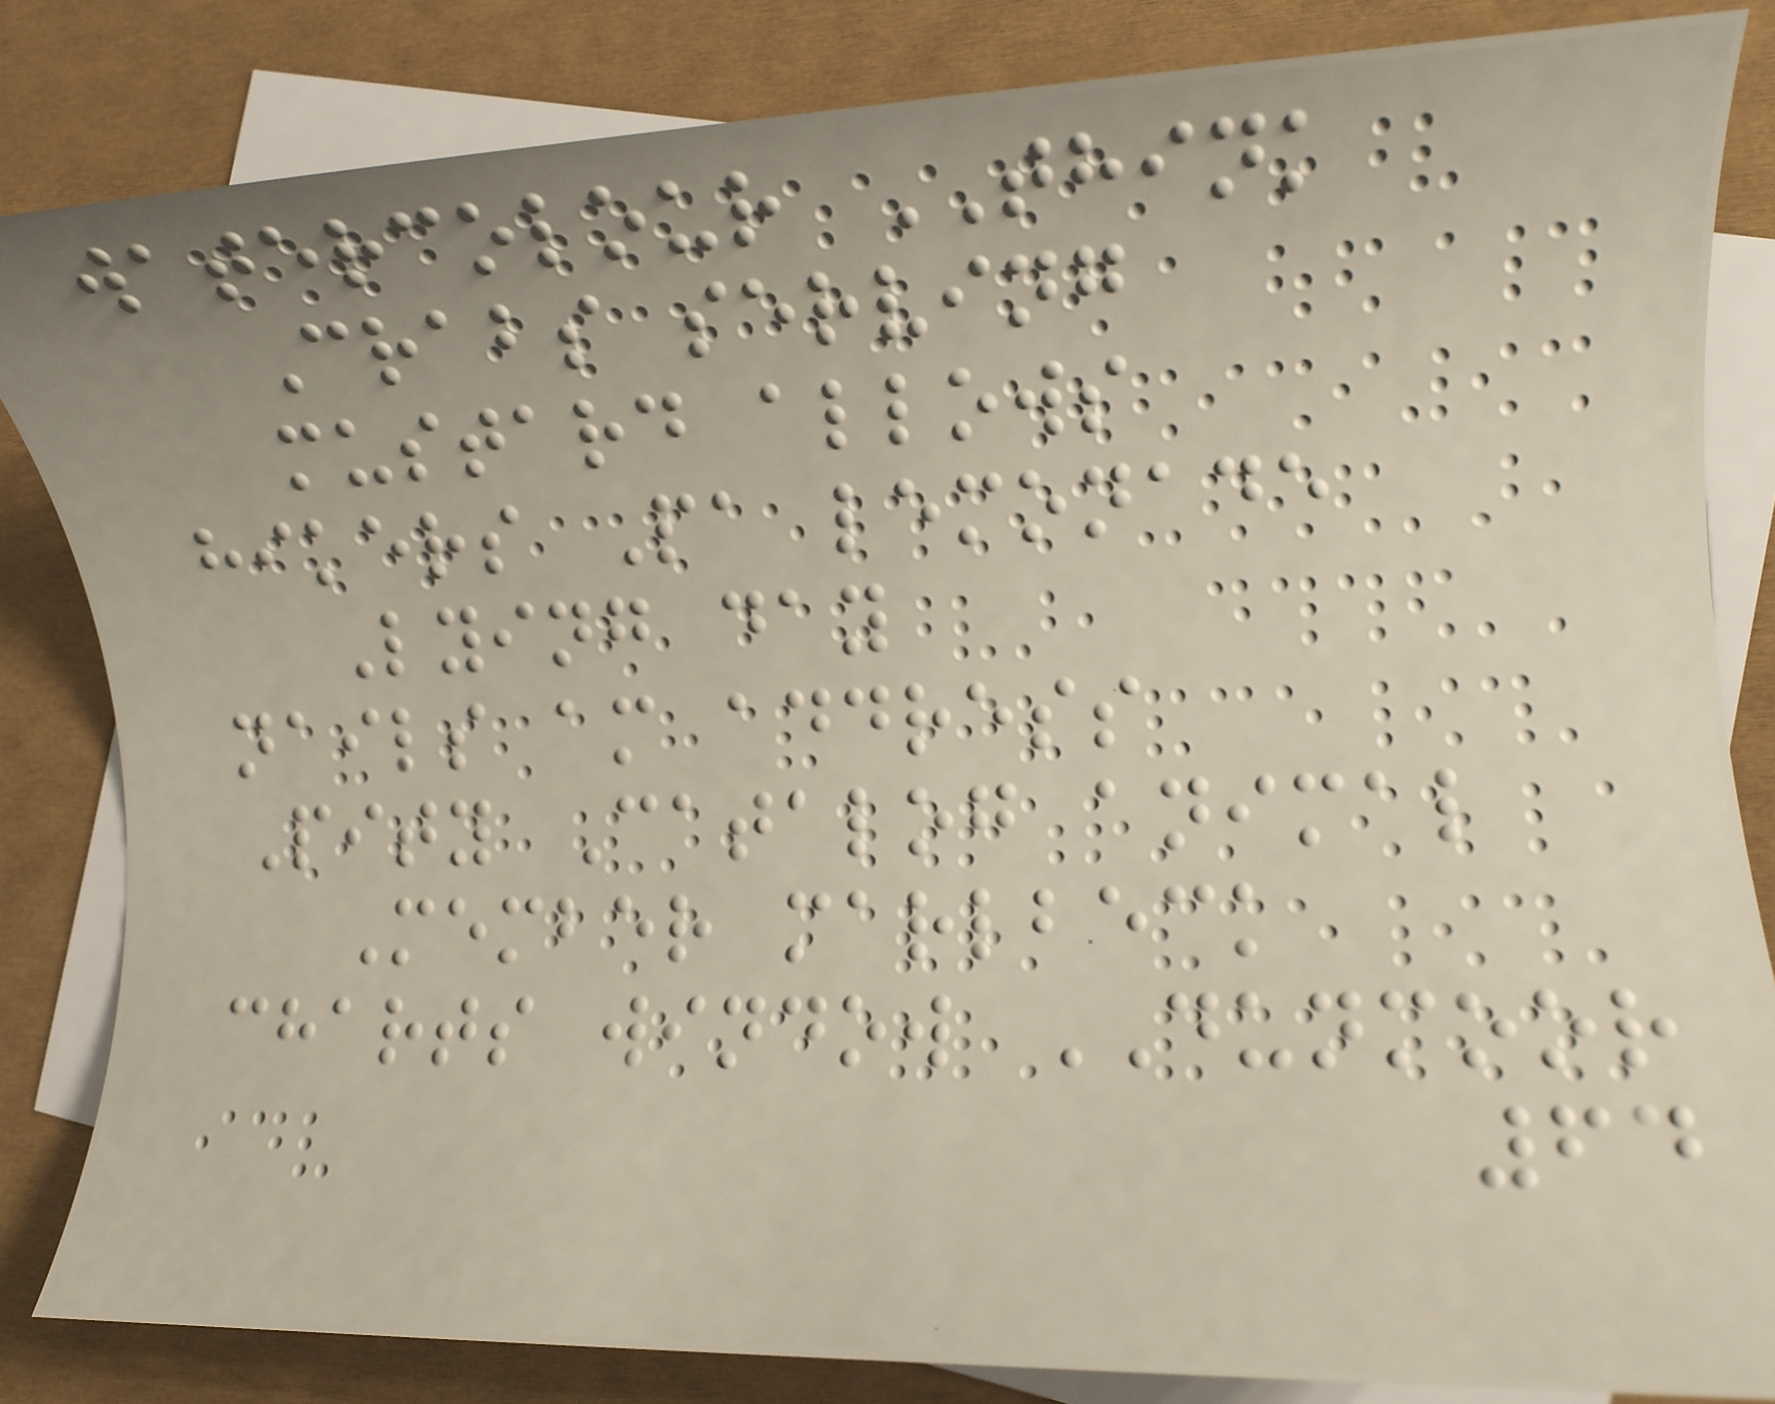watercolour THINK
Crabs serving
mustard allows
hikers Pa lemonade
Lying day
nails am address
Pity Catalog animal
Member marlbeck
charts window DUNMOOR
64
